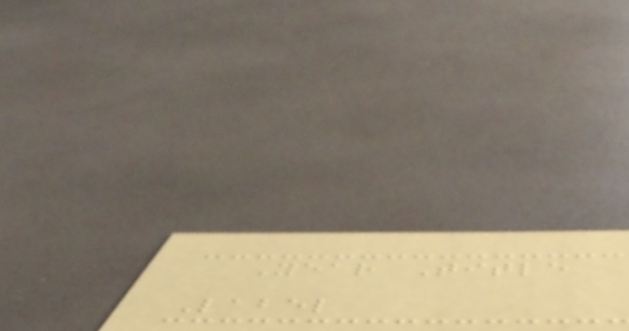Year Title
Label
